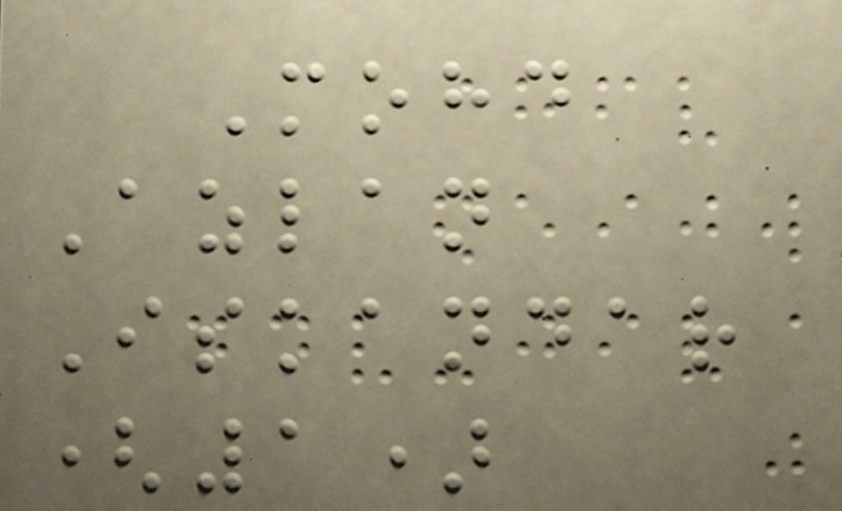Mohd
Azlan
Iskandar
(1)
